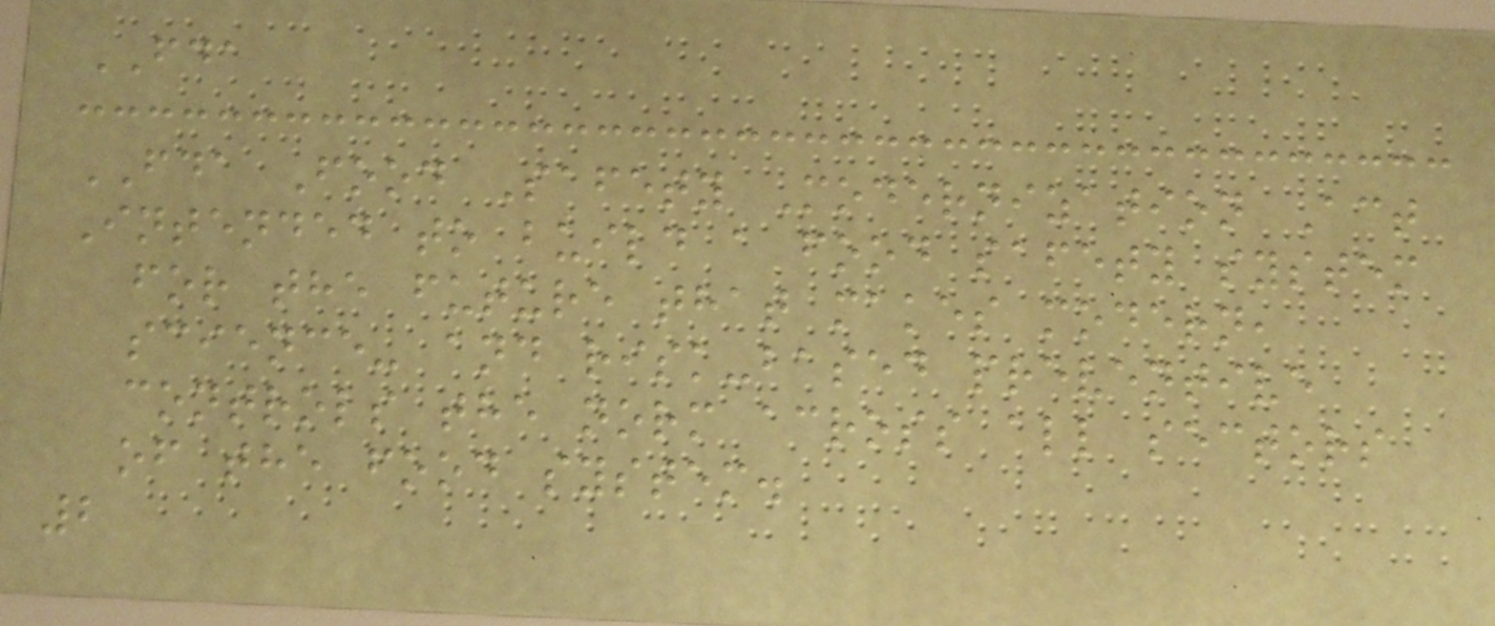FDA
FDA Food Safety Modernization Act
Intended to build a food safety system
for the future that makes modern,
science- and risk-based preventive
controls the norm across all sectors
of the food system.
2
